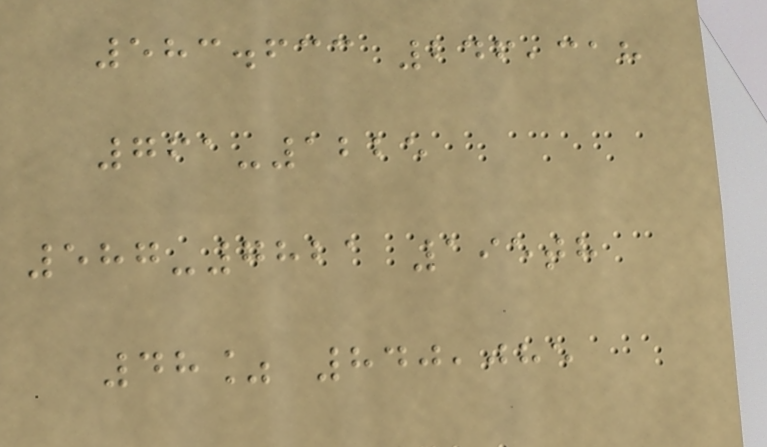583.633 246,318
761-1225
587-7821 195th
48% 840,085
